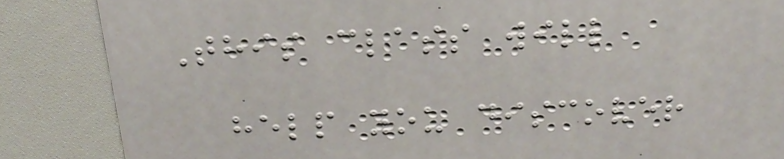This class will
help you discover
